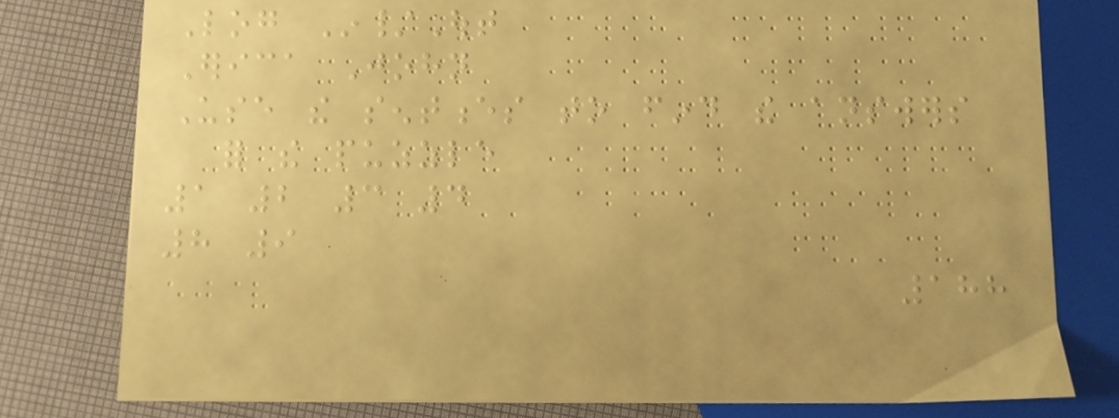Log In/Out
Erica John
Use the sentences to find the answers
for the puzzle
1 2 3 4
8 9
188
